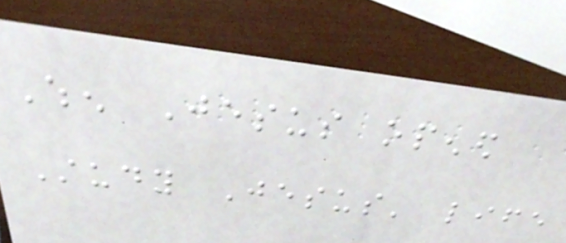When Jesus opened
Study Jesus' life
